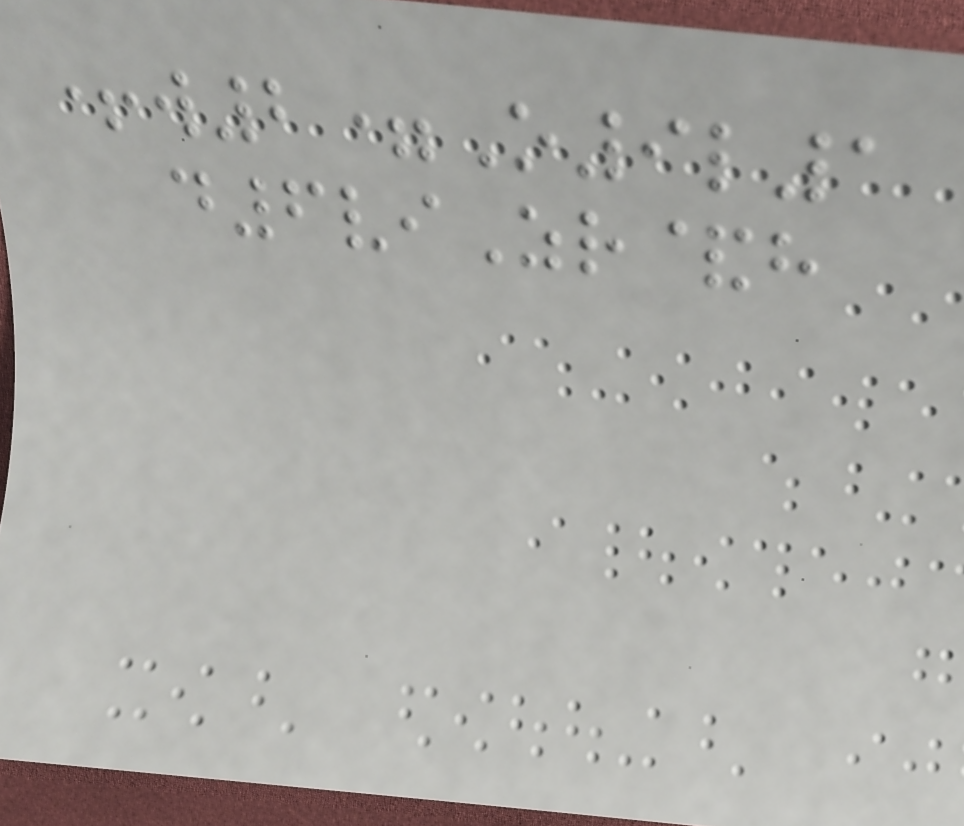+w2=O9l1
d6viZr&h
